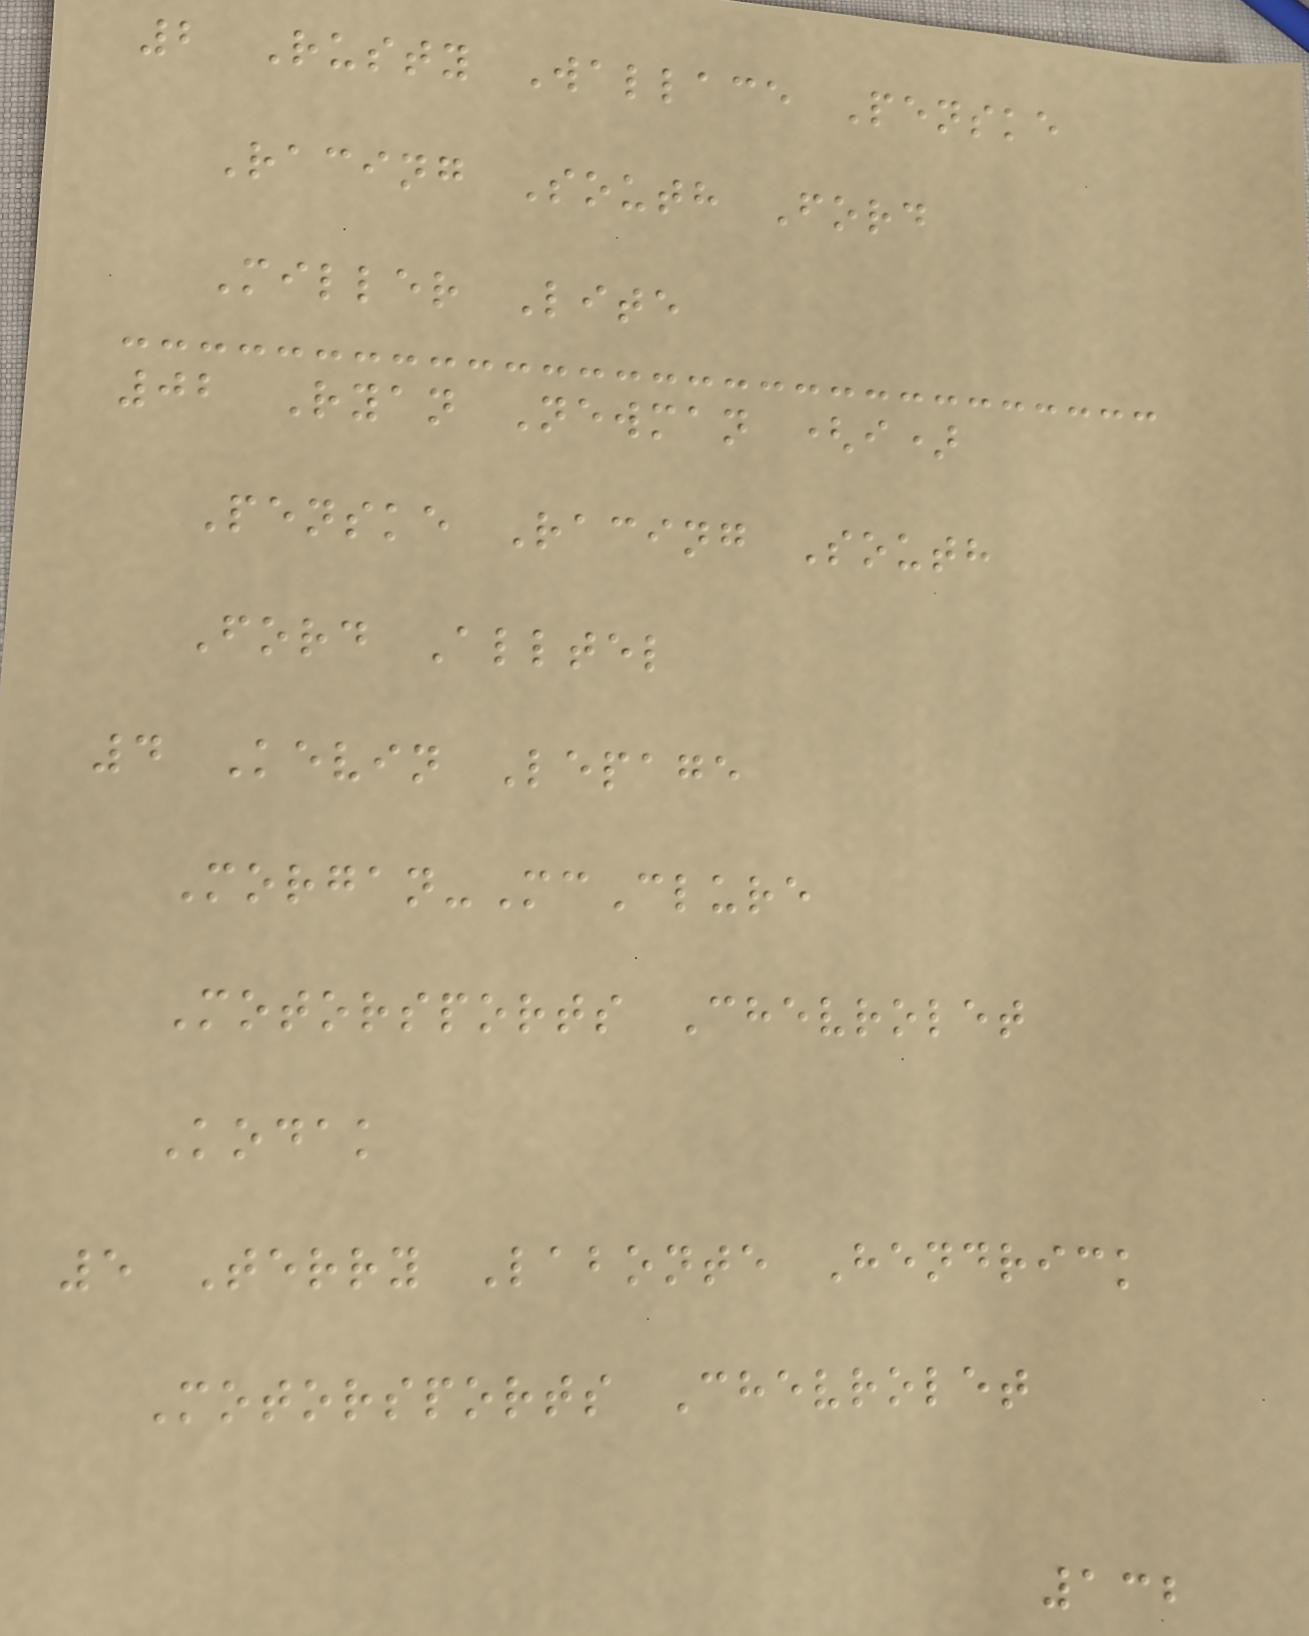2 Rusty Wallace Penske
Racing South Ford
Miller Lite
02 Ryan Newman (i)
Penske Racing South
Ford Alltel
4 Kevin Lepage
Morgan-McClure
Motorsports Chevrolet
Kodak
5 Terry Labonte Hendrick
Motorsports Chevrolet
132
